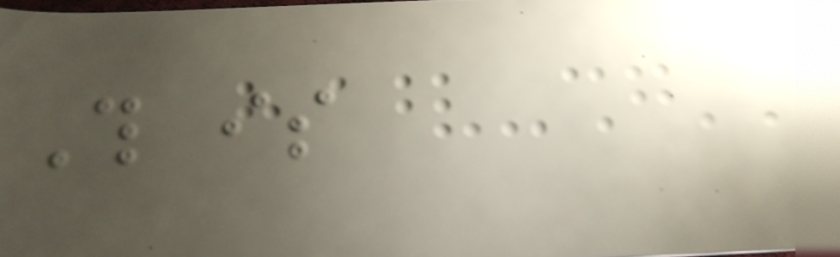This is
